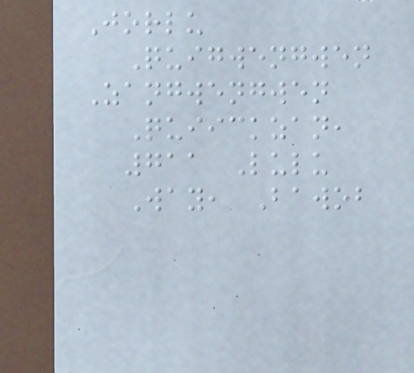Jorlu
Quigwengwen
Zangwengwen
Quiickzan,
711 Lulu
Way, Bawob
